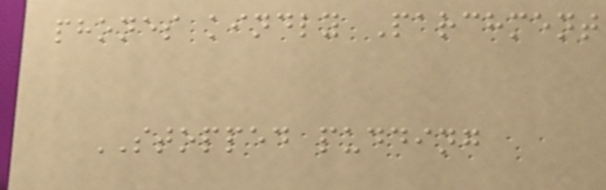phones kindly Parchment
STOPPED pudding
